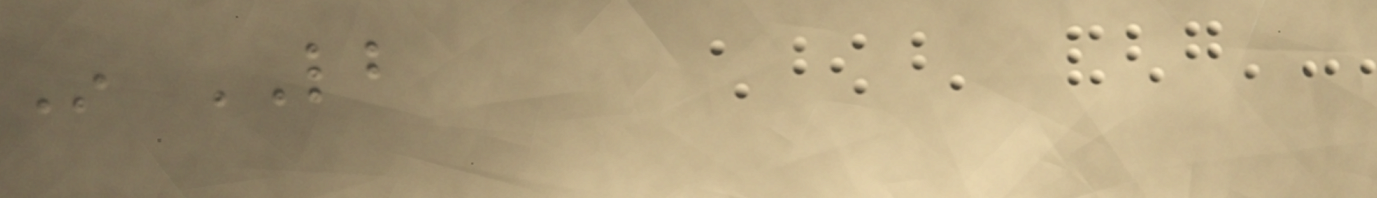In LB
